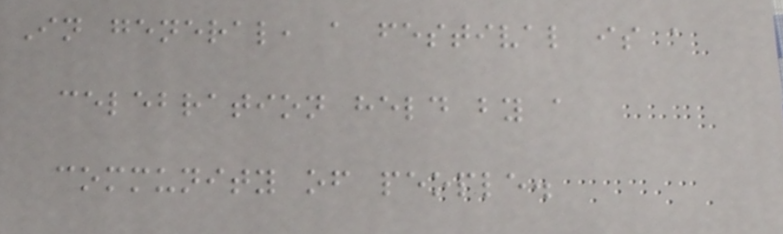In general, a festival is a
celebration held by a
community of people.
